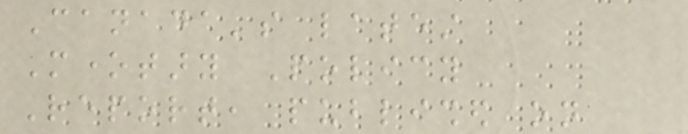Canada's latest
Monetary Policy
Report, published on
